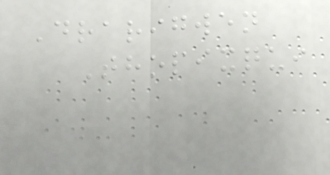Drarigwen
Thopixqui
